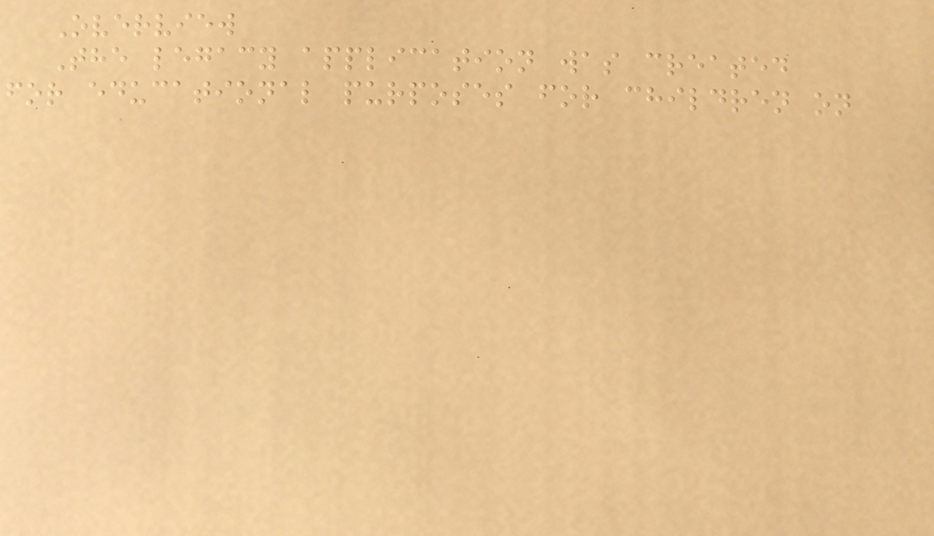Overview
The legacy application was created
for educational purposes for children on
